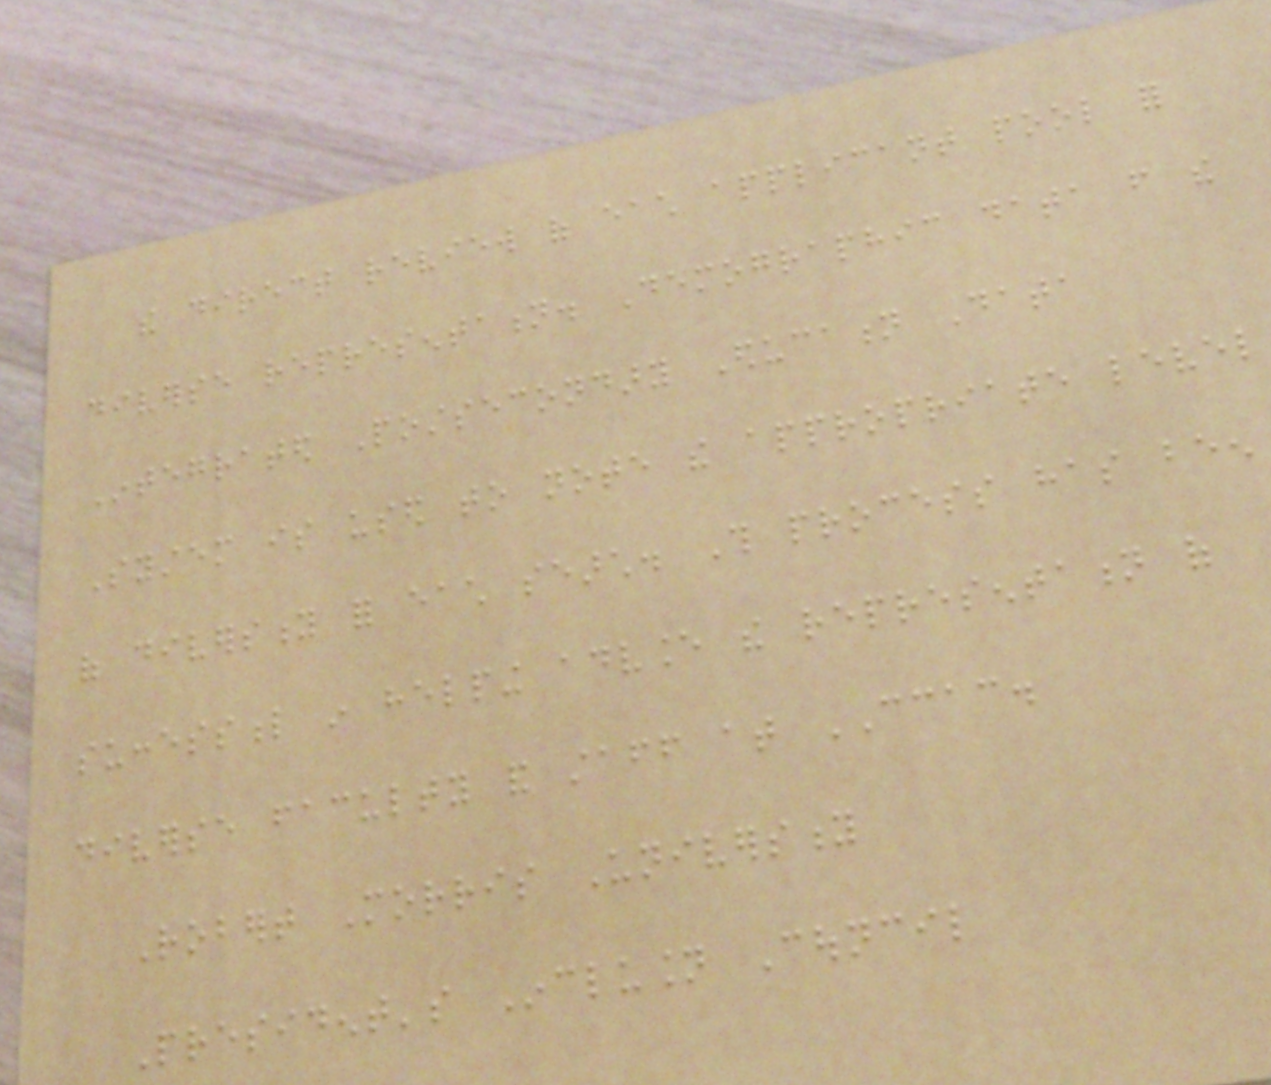the direct review of each applicant pool for
diverse representation. Demographic data from the
Integrated Postsecondary Education Data
System is used to note the appropriate level
of diversity for each search. This process has been
successful in helping advance the representation of
diverse faculty and staff at CCAC.
Robert Morris University
President's Inclusion Council
